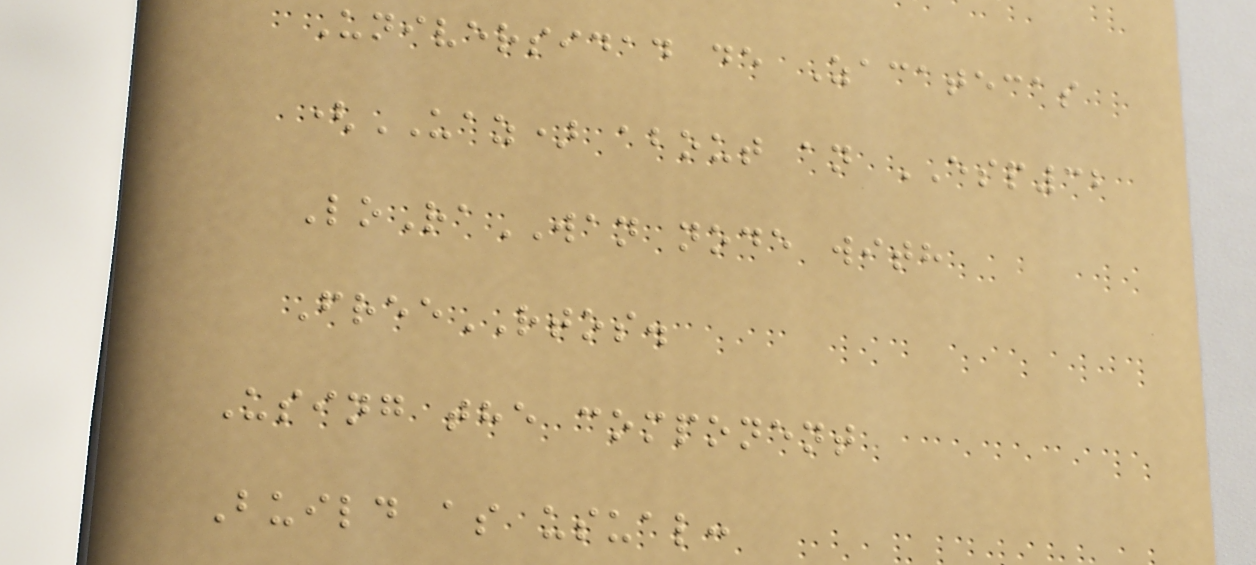Universidad de Zacatecas
(UAZ) about an ESP32
LoRaWAN node with
FreeRTOS.
Using the component
Build as usual:
